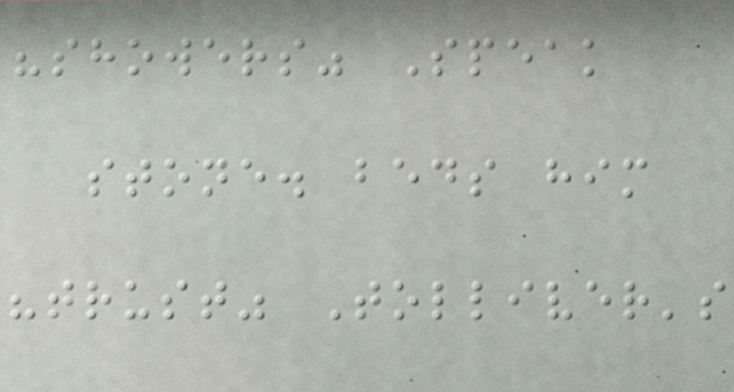"showers" Speak
stone. beds him
"trust" Tolliver's
